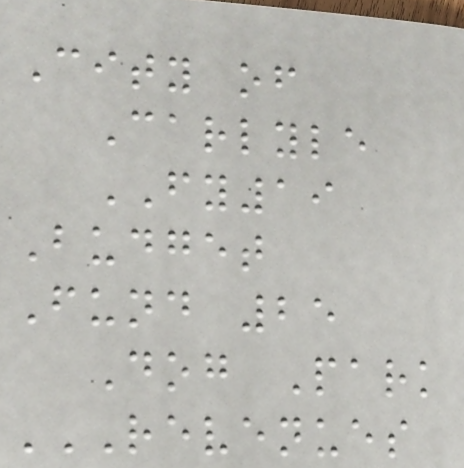City of
Carlyle
FY19
Budget
Fund 25
Dog Park
REVENUES
